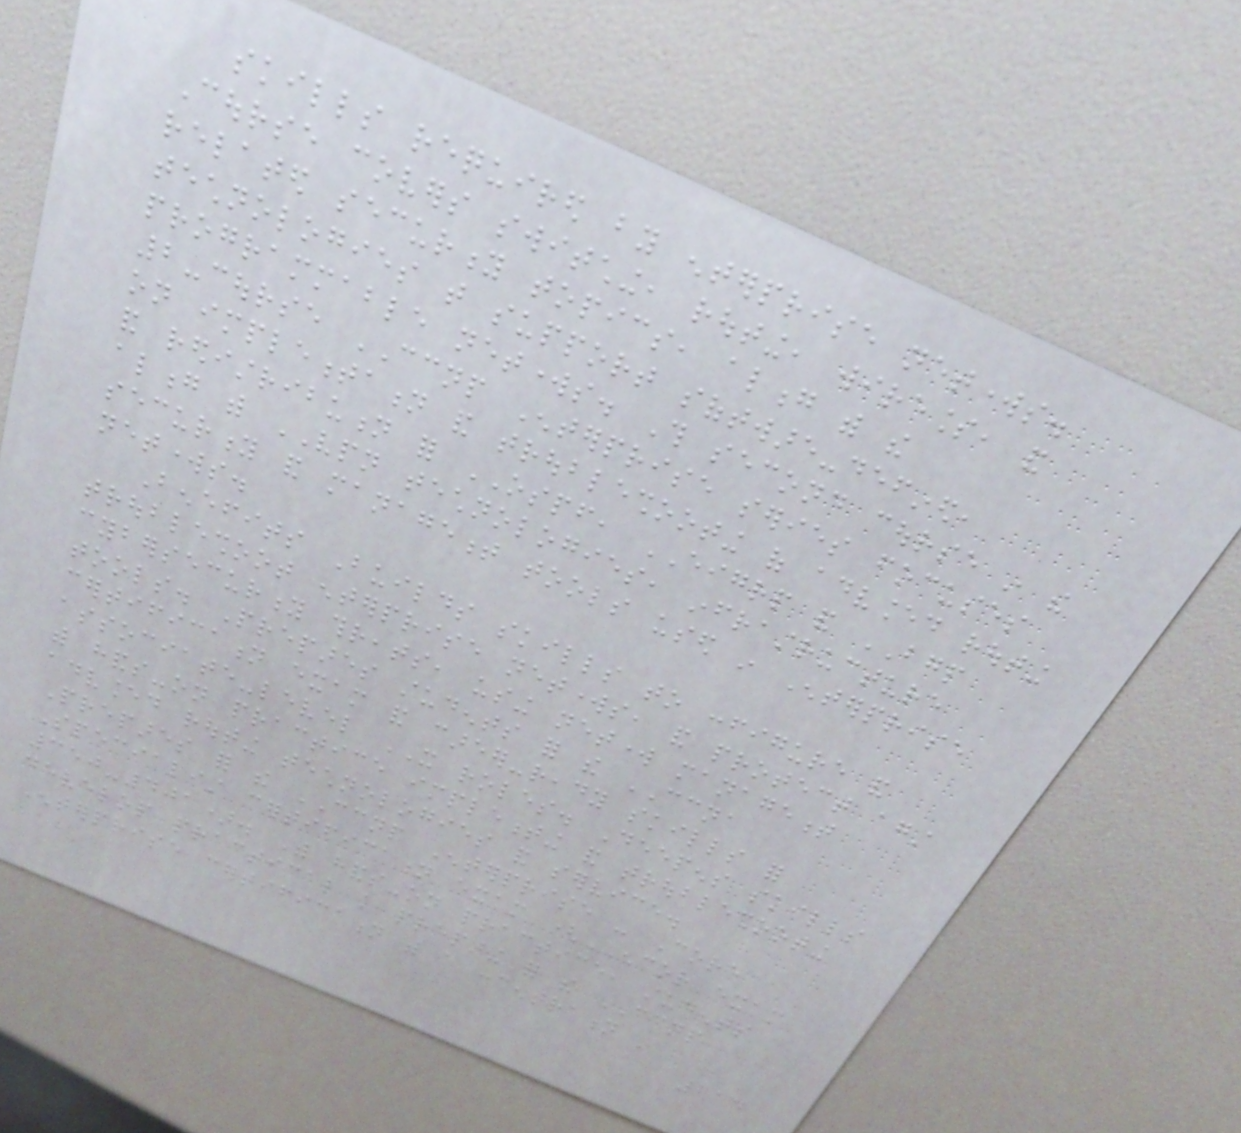skills required by enterprise networks.
Course covers switching, routing, wireless, and
related security topics, along with the
technologies that support software-defined,
programmable networks. This second course in the
2-course CCNP Enterprise series focuses
on implementation and troubleshooting of advanced routing
and redistribution for OSPF, EIGRP and BGP
along with VPN technologies, infrastructure
security and management tools used in Enterprise
networks.
Benefits Builds skills to configure and
troubleshoot enterprise networks, and protect against
cybersecurity threats, using network management
tools. Prepares students for the CCNA
certification exam and career-ready skills for
associate-level IT roles. Deepens skills
with hands-on practice implementing and troubleshooting
advanced routing technologies and service.
Prepares for the CCNP Enterprise - Core
Specialist certification exam (ENCOR exam
350-401). With hands-on practice, students
develop practical knowledge preparing for the CCNP
Enterprise certification with a concentration in
214
